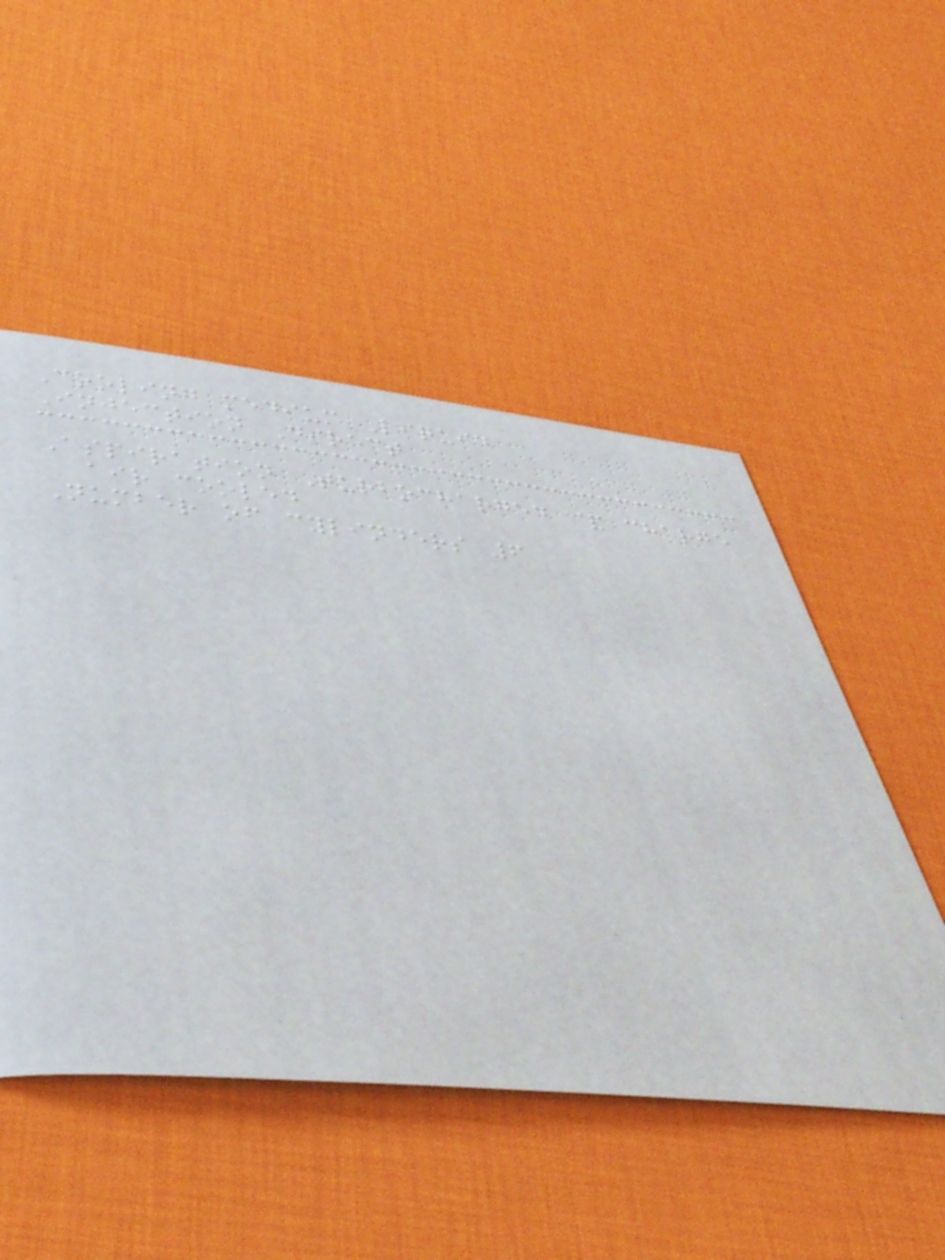Cooling medium Liquid
Injection Direct
Aspiration Turbocharged & charge
air cooled
Number of cylinders 6
